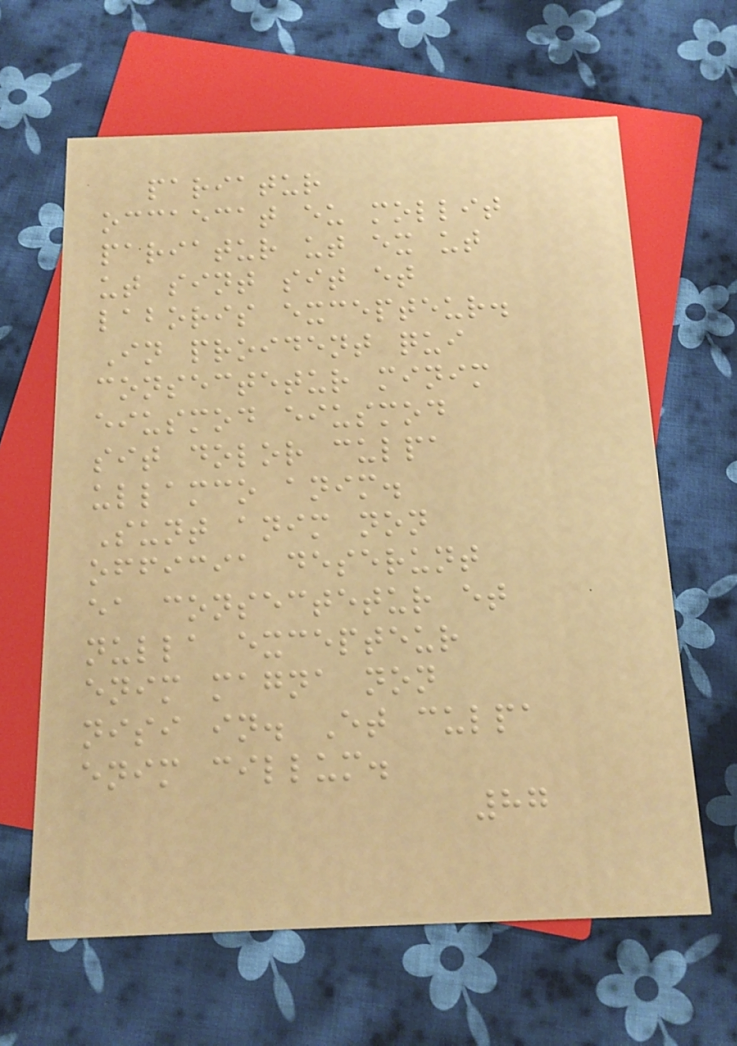pariatur
occaecat eu mollit
pariatur ut ex ut
ut sint sit et
laboris excepteur.
In proident qui
consectetur minim
eiusmod eiusmod
sit dolor culpa
ullamco anim.
Sunt anim non
officia deserunt
ea consectetur et
nulla excepteur
enim magna non
nisi in. Et culpa
enim cillum.
87
